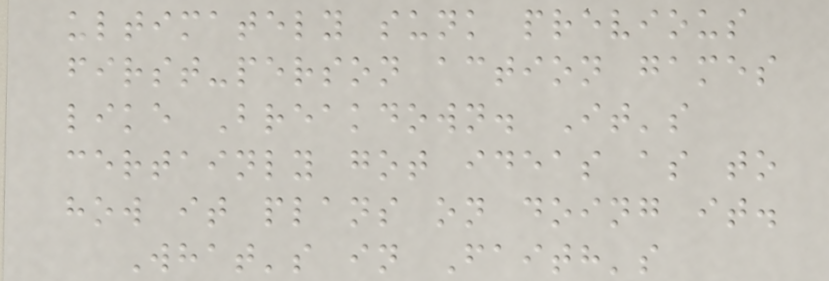ultimately sunk previous
first-person action games
like Breakdown. It's
certainly got ideas as to
how it plans on doing it.
What's in Faith's
